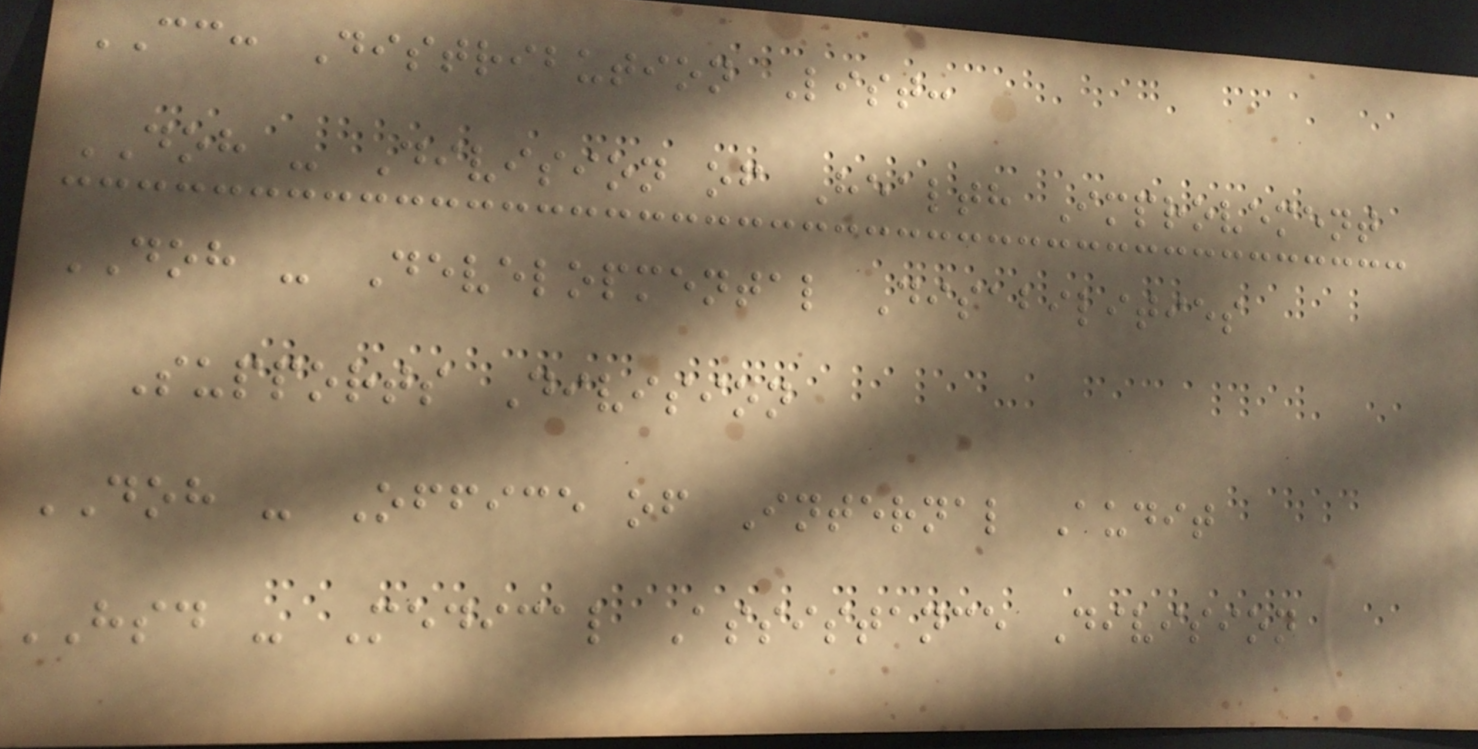CC: Distribution List:
DOH - Division of Health Improvement
DOH - Developmental Disabilities
Supports Division
DOH - Office of Internal Audit
HSD - Medical Assistance Division
